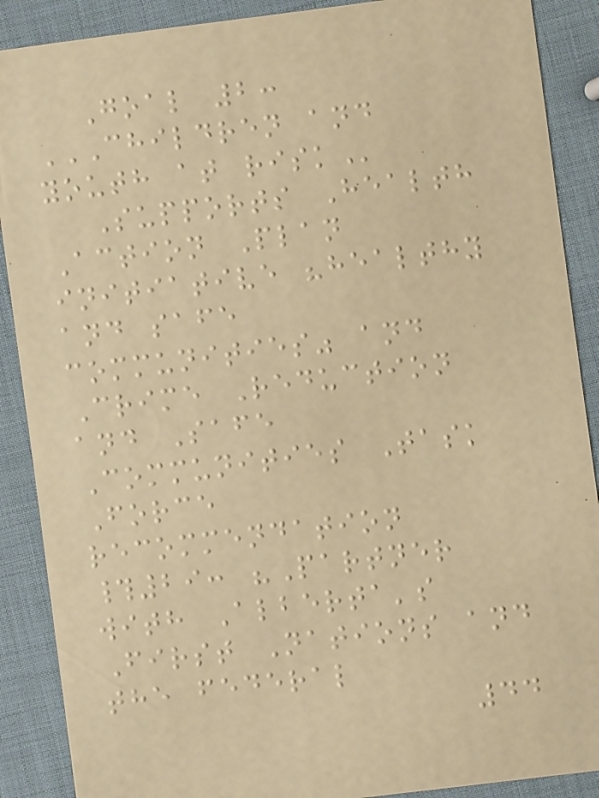Goal 2:
CHILDREN AND
YOUTH AT RISK
Supports Health
Action Plan
initiative "healthy
and safe
communities" and
Crime Reduction
and Safe
Communities Task
Force
recommendation
#29: "Partner
with Alberta's
First Nations and
the federal
44
